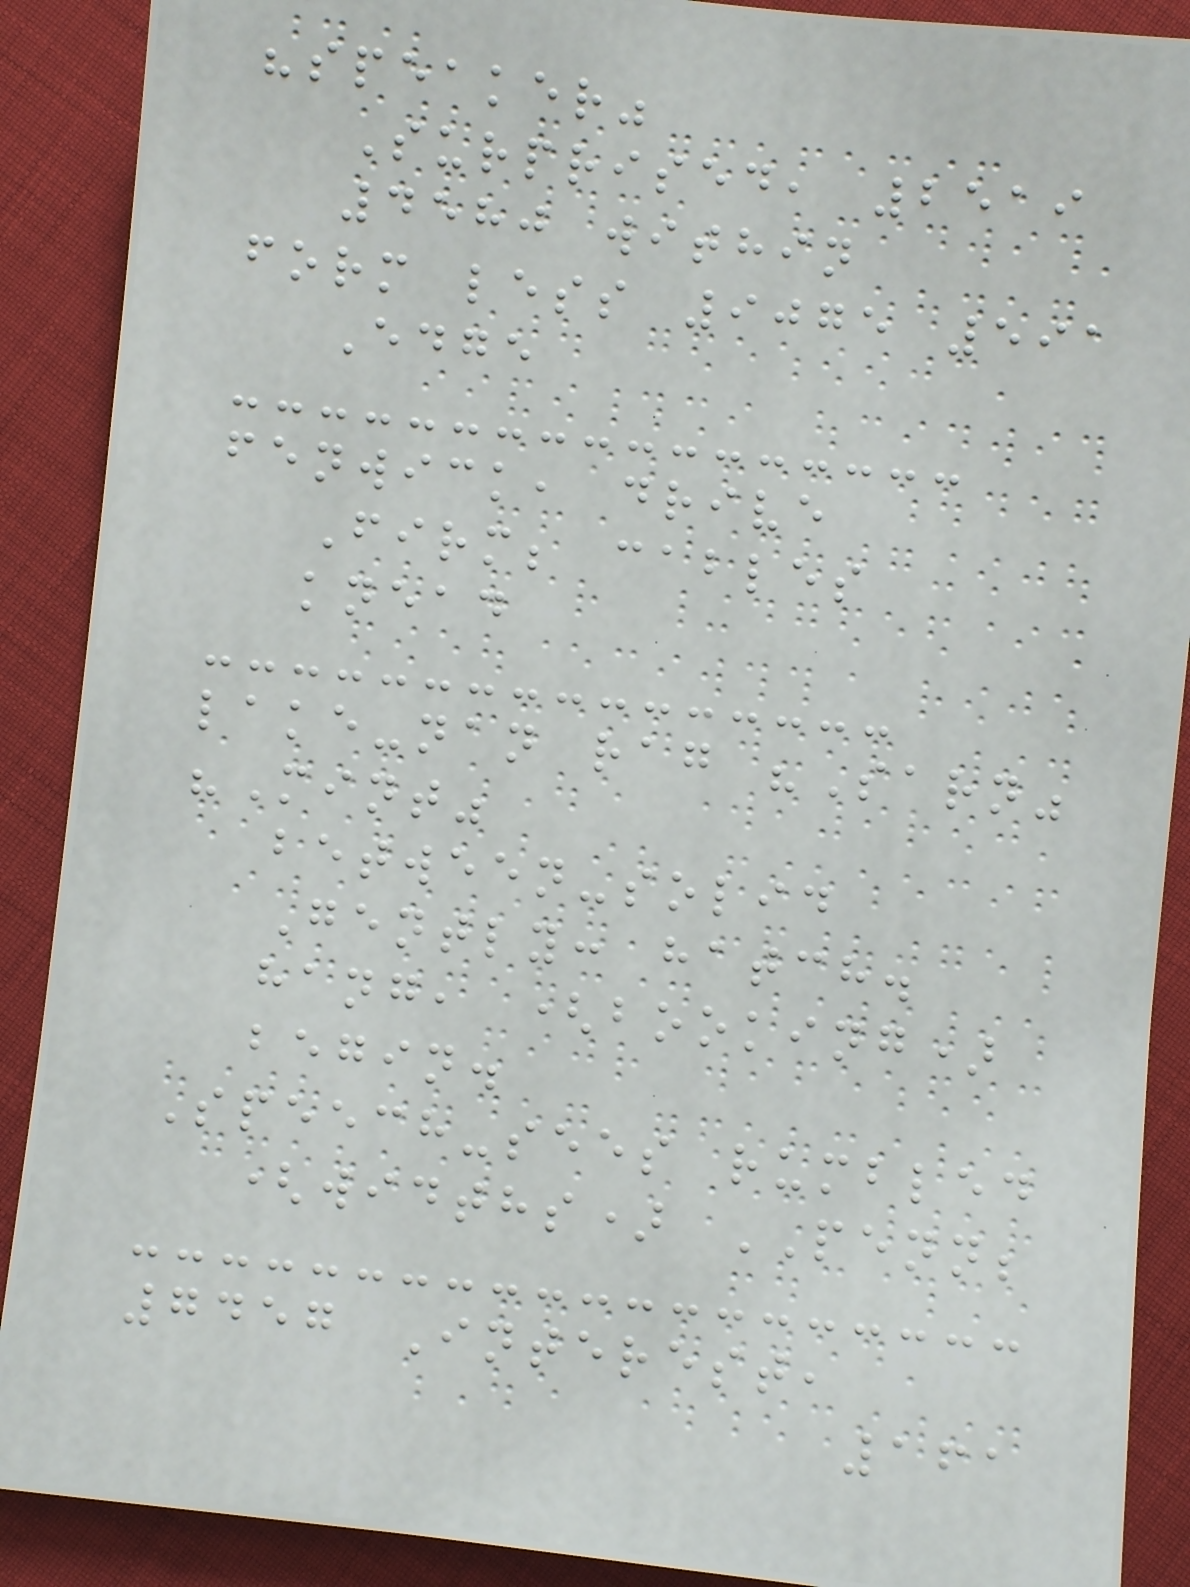"speaker"
Surprised, 2519
4580 within
form less 9075 591
Edge
fenwick, drive
Firm; cables
knead
lake-nan rag "Sarn"
"Mint"
between-solid
Gently: hatch.
hang, (booking)
begin.
Speech-sees rumbled
(widths) PENN;
7457 Interest,
161
